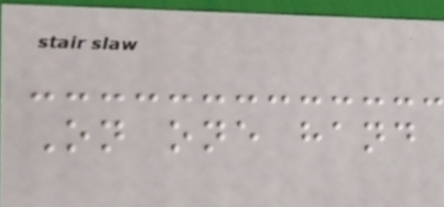On one hand
